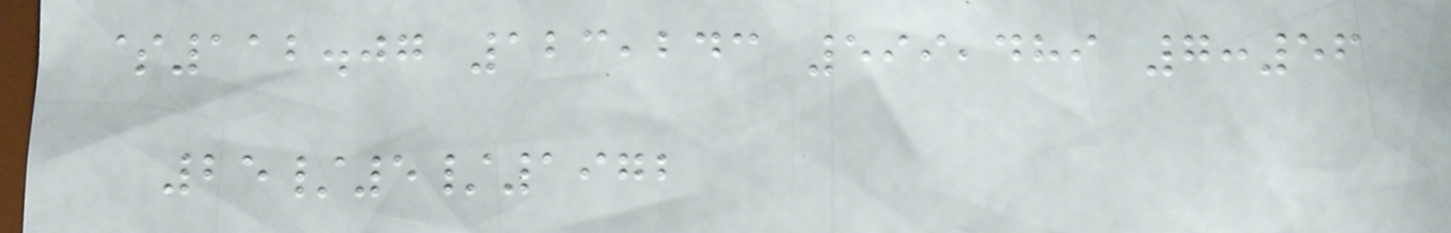$112.07 123,243 599,489 7:56
25/5/1972
